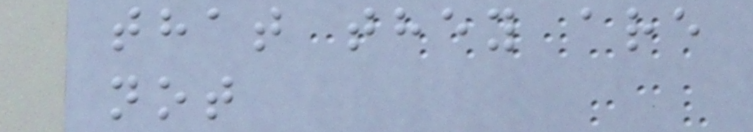that they are
not
